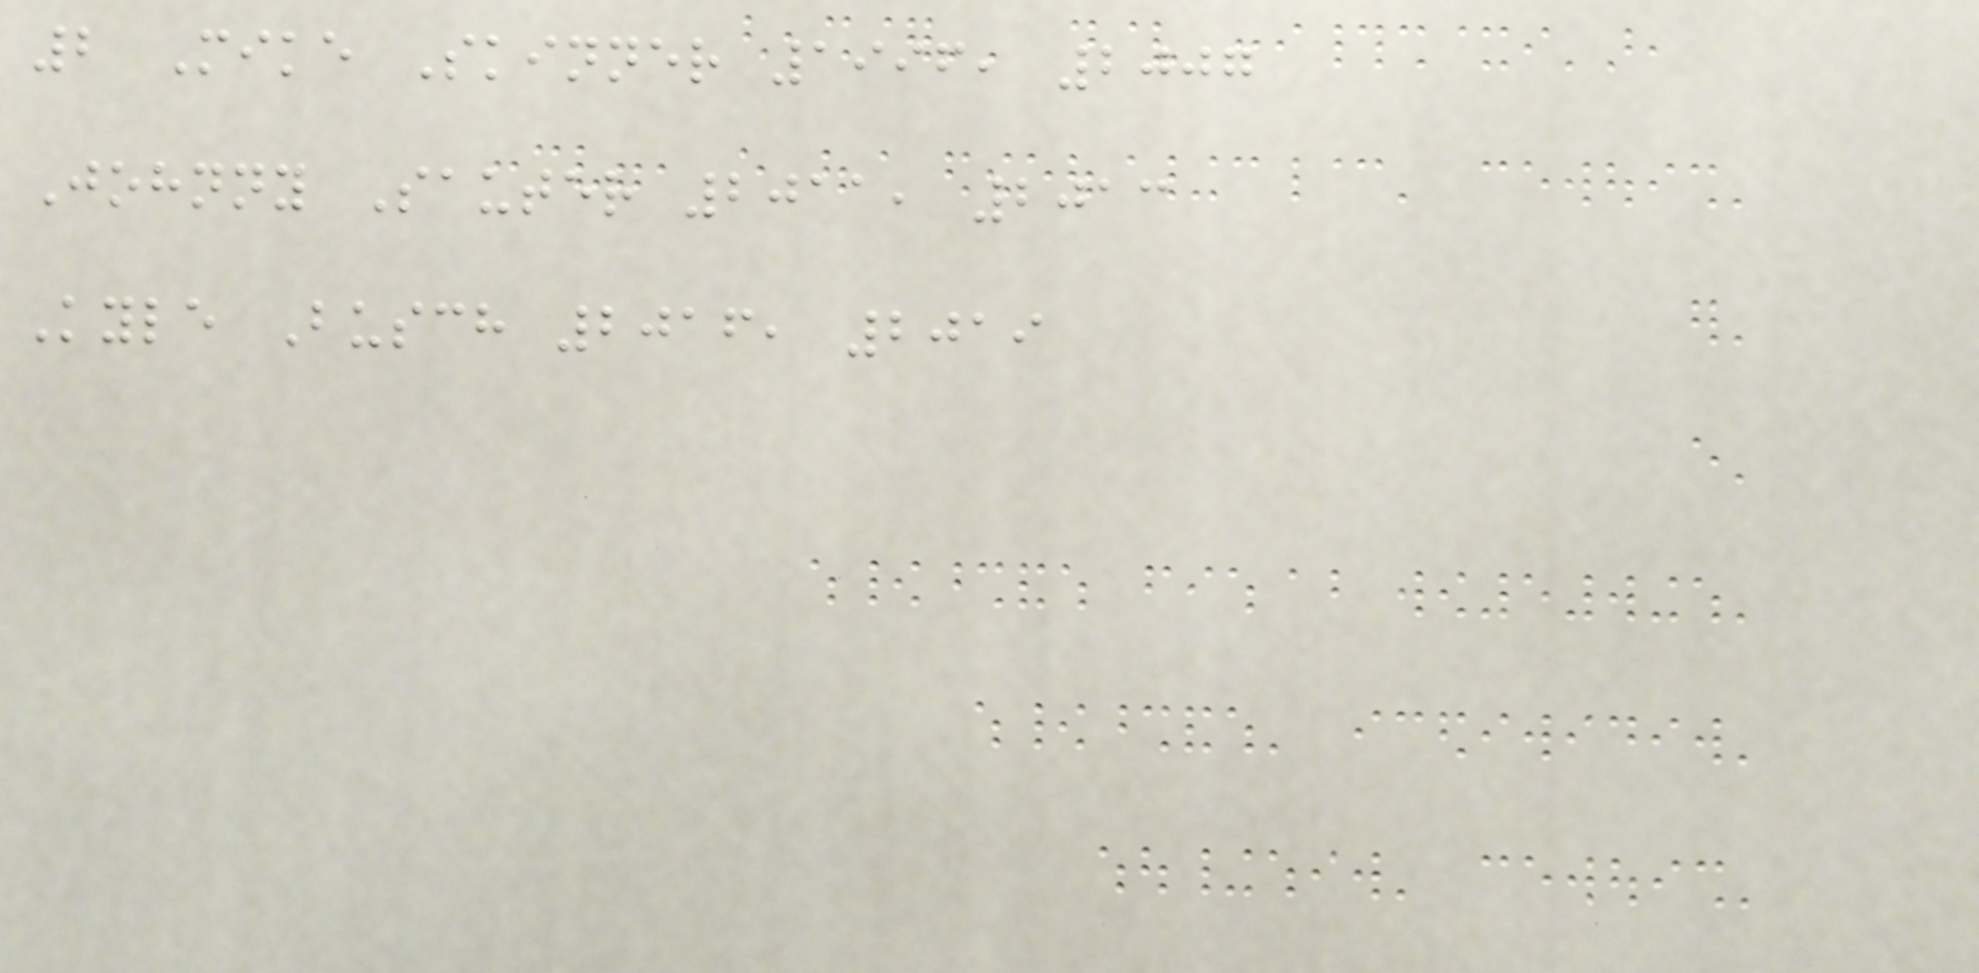2 Mike Skinner 1996, 2007
Johnny Sauter 2011, 2013
Kyle Busch 2016, 2019
